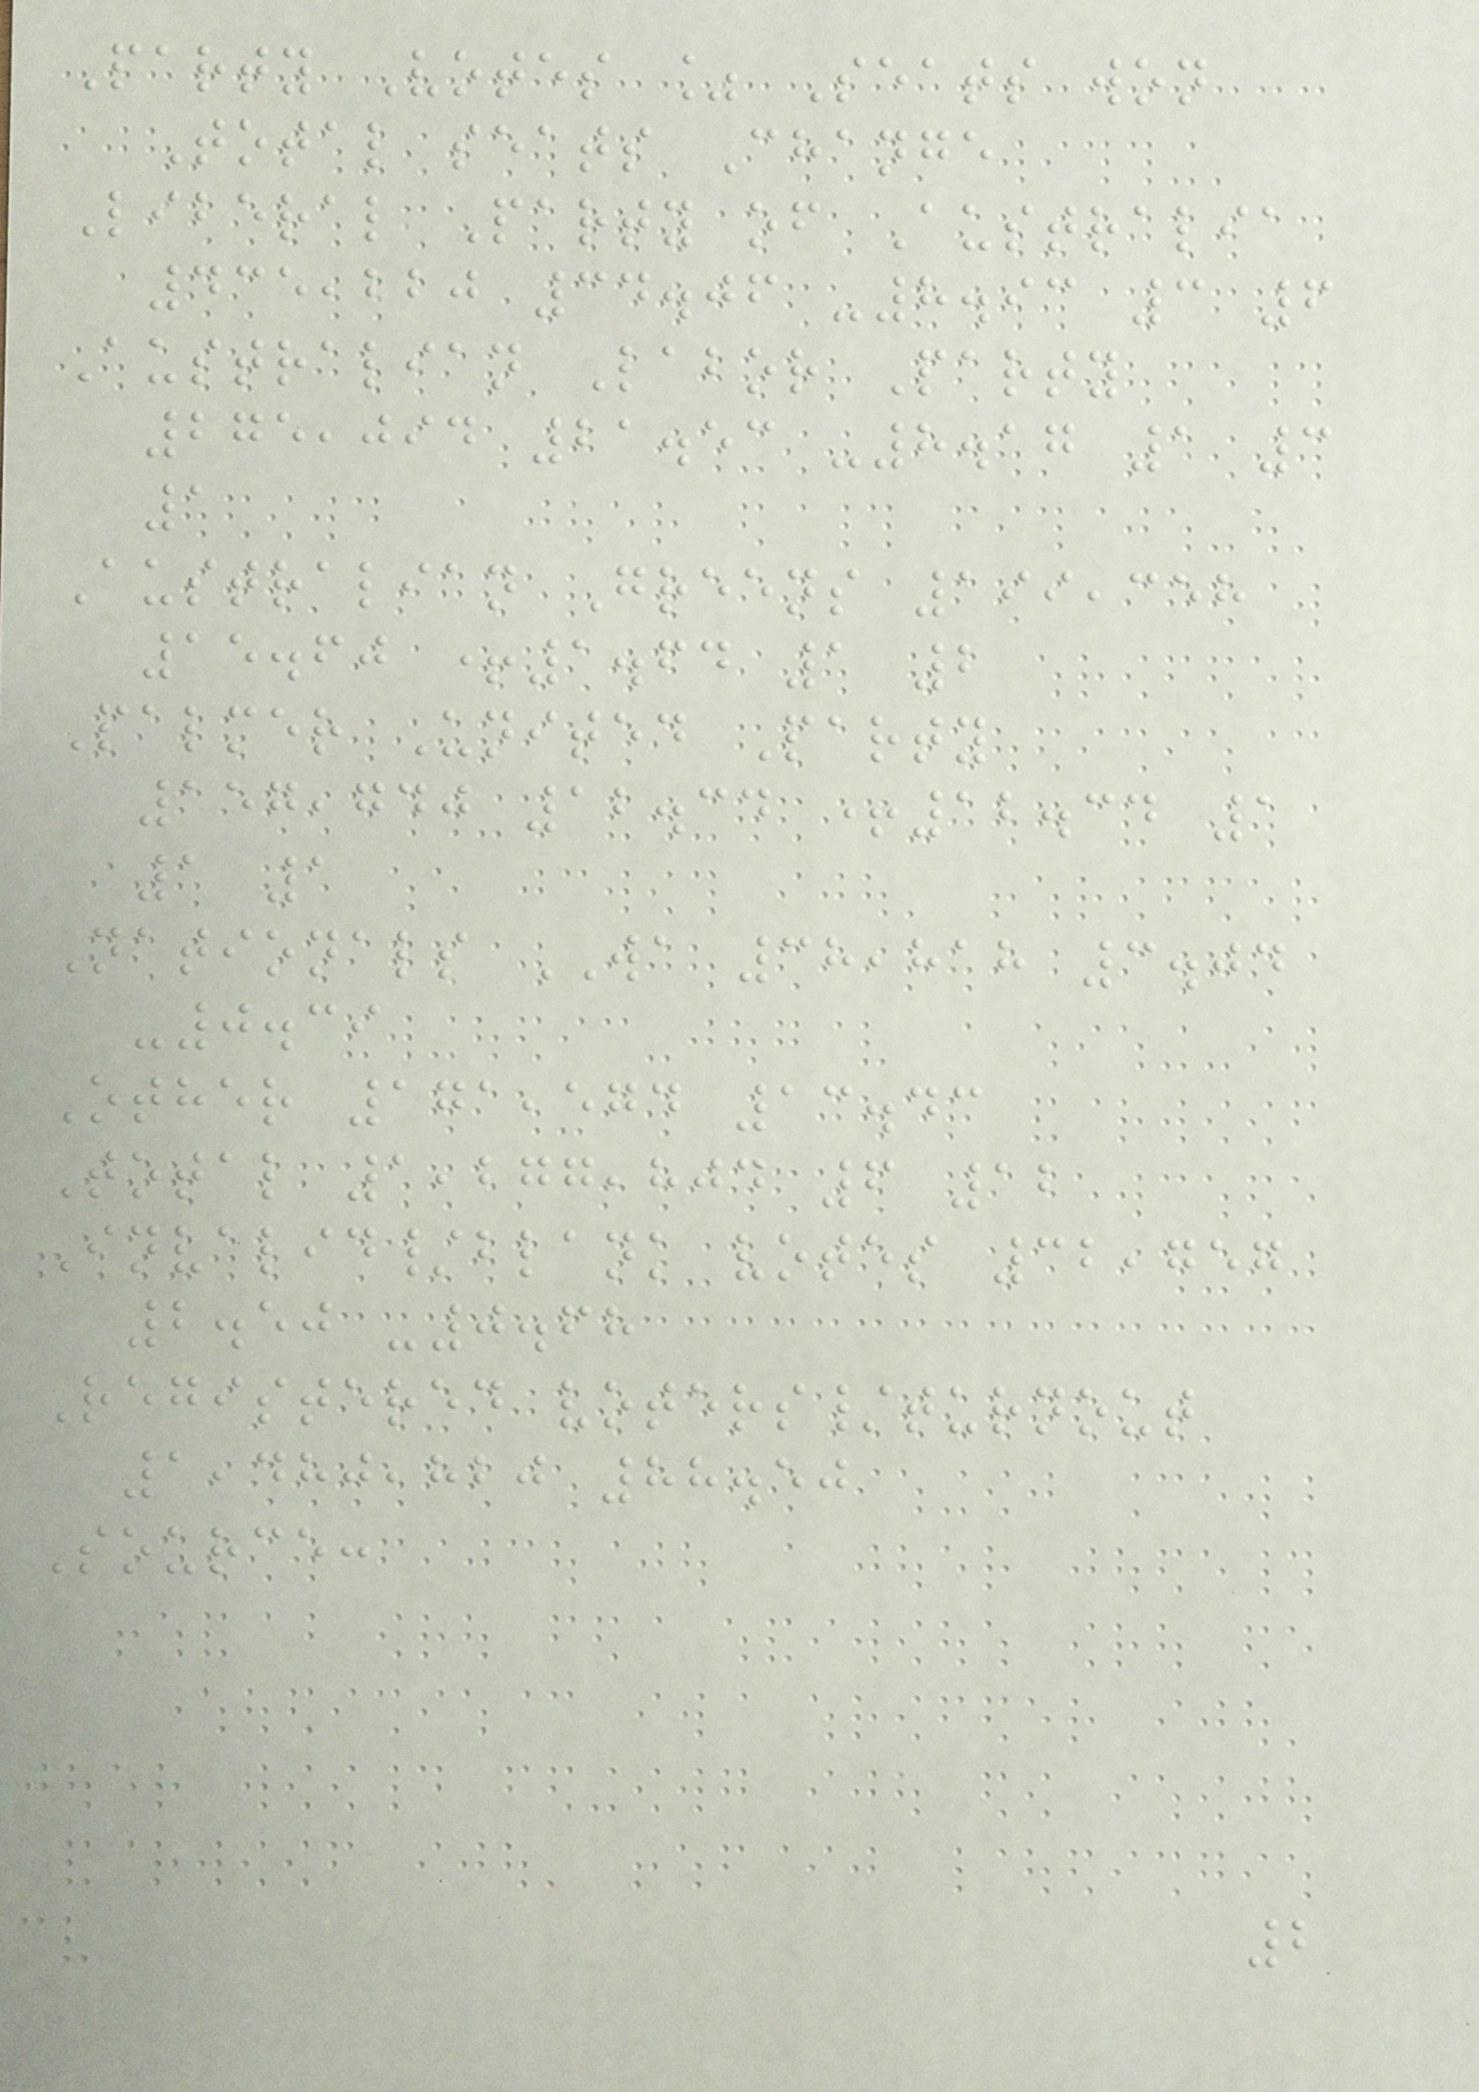Party Votes % Seats won
Total seats Change
Liberal Party of Australia
435,220 34.06 -8.93 3 6
Australian Labor Party
275,094 21.53 -8.17 1 3
1
Australian Greens 199,358
15.60 +1.64 1 2
Palmer United Party
157,740 12.34 +12.34 1
1 1
Nationals WA 38,818 3.04
-0.39
Other 171,574 13.43
Total 1,277,804 6 12
Invalid/blank votes 32,757
2.50 -0.68
Registered voters/turnout
1,480,820 88.50
Source:
2
